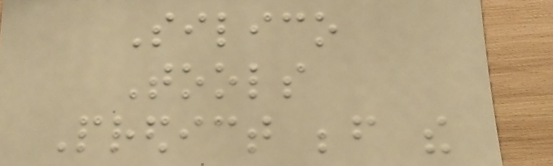Silico
Tools
Predict before the
